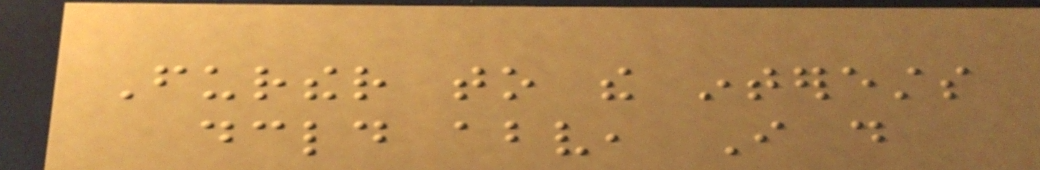Further to the interests
declared above, I do
